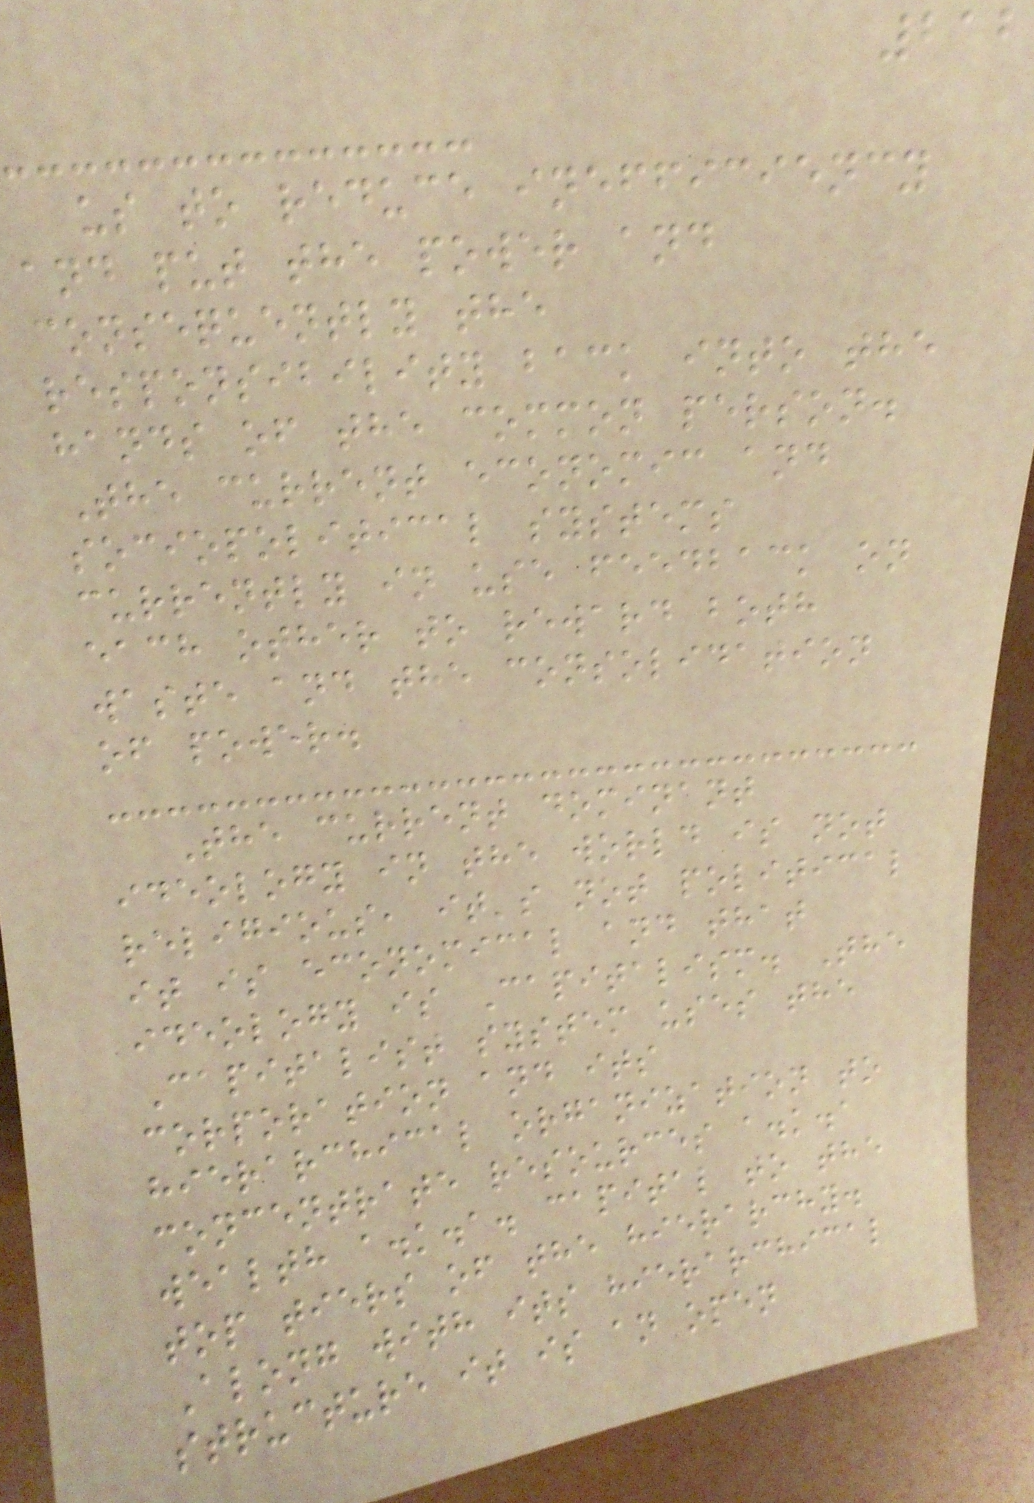212
us to reduce inefficiency
and put the power and
consequently the
responsibility back into the
hands of the common person.
The current economic and
sociopolitical systems
currently in use feedback on
each other to reward both
waste and the consolidation
of power.
The current dominant
ideology in the world is not
religious, it's not political
it is economical and that
ideology is Capitalism. The
Capitalist system uses the
corporation and its
hierarchical organization to
concentrate resources a.k.a
wealth a.k.a. capital to the
top tiers of the hierarchy.
Along with its hierarchical
structure it is an open
